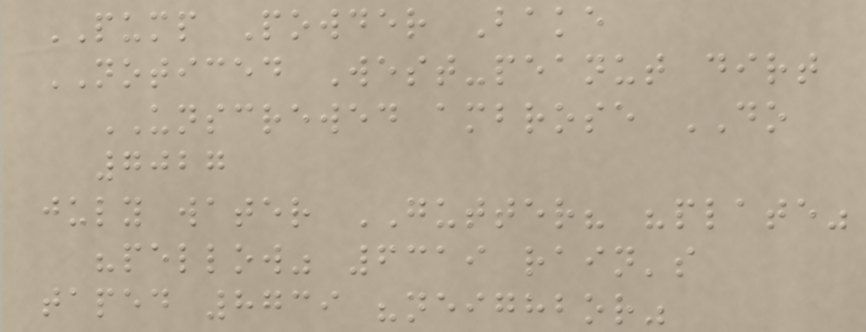PUMP Powder Bake
NOTICED West-peanut dirt
UNSCREWED ambrose DO
7027
july water GUTTER? "plate"
"pellow" 6319 rain's
taped 8739 "neighbor"
